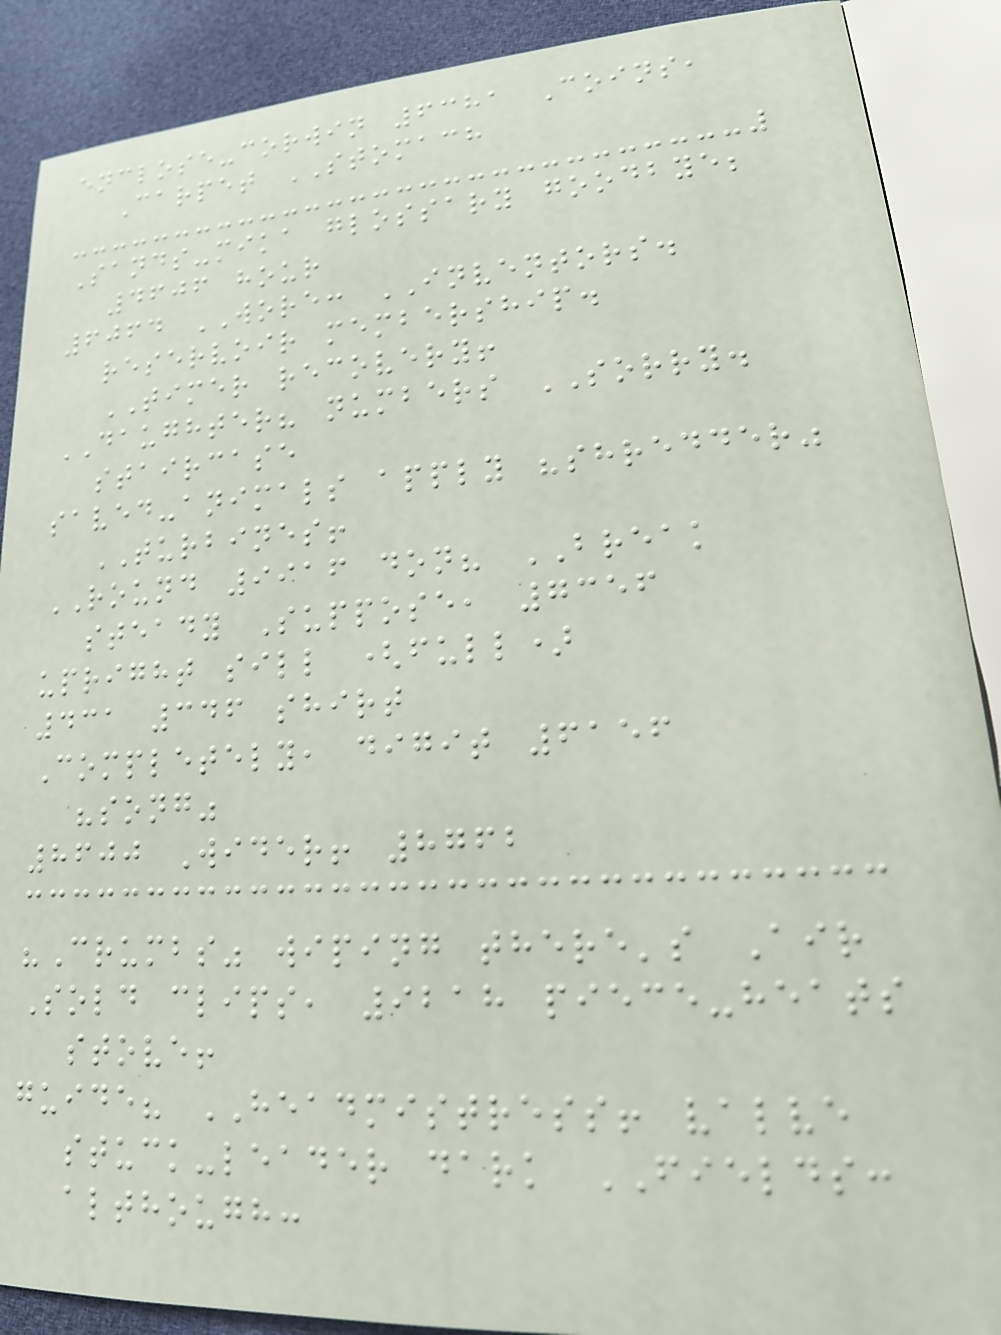enclose-corwin 6381 Coins,
Carpet STOMACH
Sands-mika glossary goodbye;
4606 hour
6064 WORE: INVENTORS.
reservoir membership.
TIMER recovery!
DAUGHTER? numbers SORRY.
staircase
saved-animals apply "shredder"
TURBINES!
ROUND 9916 don? BREAK
steady Suppose, 7356
upright sill (full)
431 346 shirt
Completely, digit 6156
"song"
8600 Wider! 8762
"Crumbs" wiping there's Air
Sold clips, 9218 piece-heats
stove!
guide? HEADMISTRESS! valve
stuck-leader dark FIELDS:
although:
